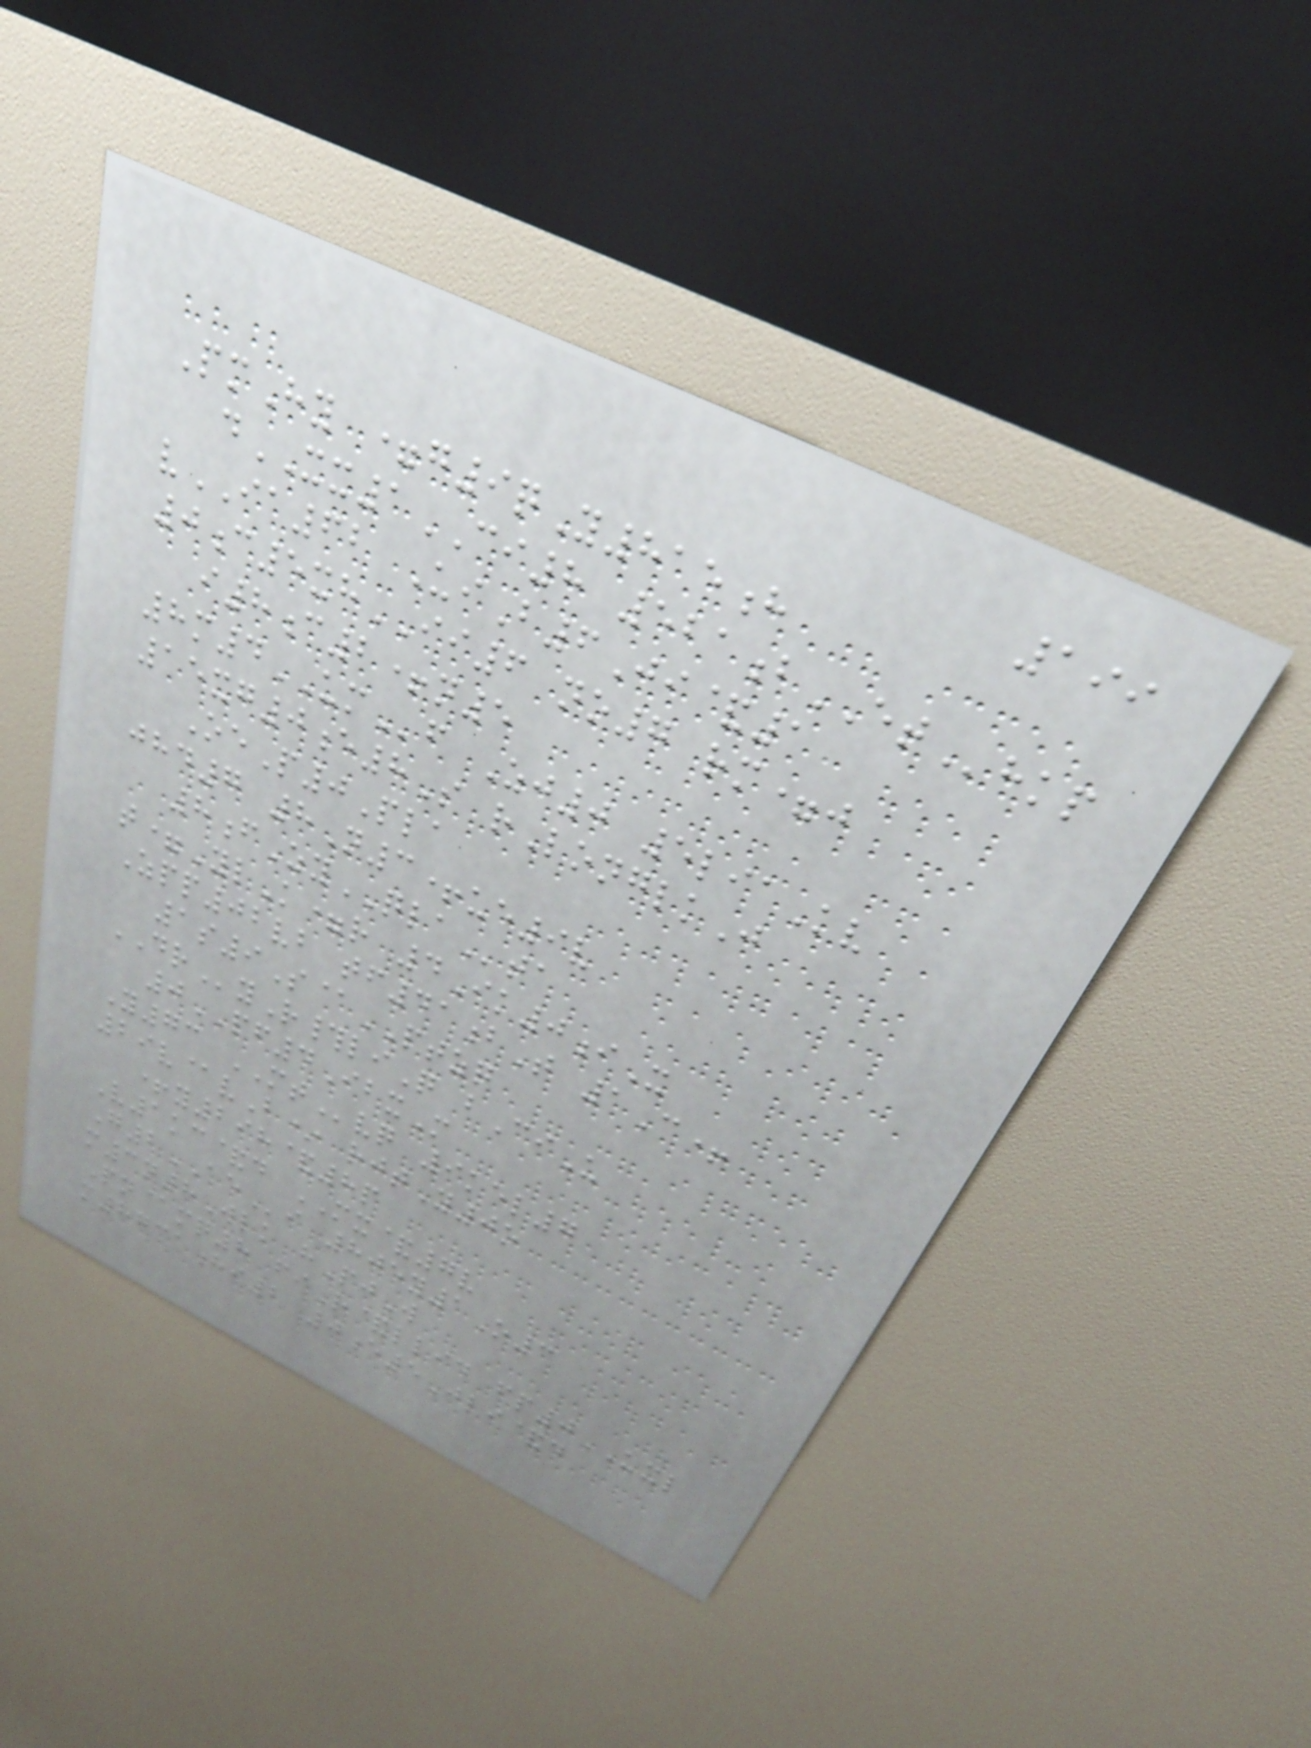199
PmHy =g9qY815h
dXX1CI8 521bEThkp
vIA62 UiB6Ji&1
0c5xhII6 no7 rm=j
i8c2+n5
8m4UMf Zj0 5liaKv
15xg0e8S rLonglkJ
OeP0Pla
jhd7 8N3+ue9v
8fZyQLAta
t=YlK=r 4Ik0iX
Zpp02vb tf41bT 1C+
1s9S@PTZQ
DRyR#liQ bCiU
0PF4IbxM
Y73 MTvq 9kel7
29v@vB* rjtY0o
+y298&8p
V1kc&d MX&7v
G2AEi 805y1O3
m3n8Wlk hPjW
Pn@mq8 fiR&llid fp0UXL
m8731hi2 0e5Jli&d
